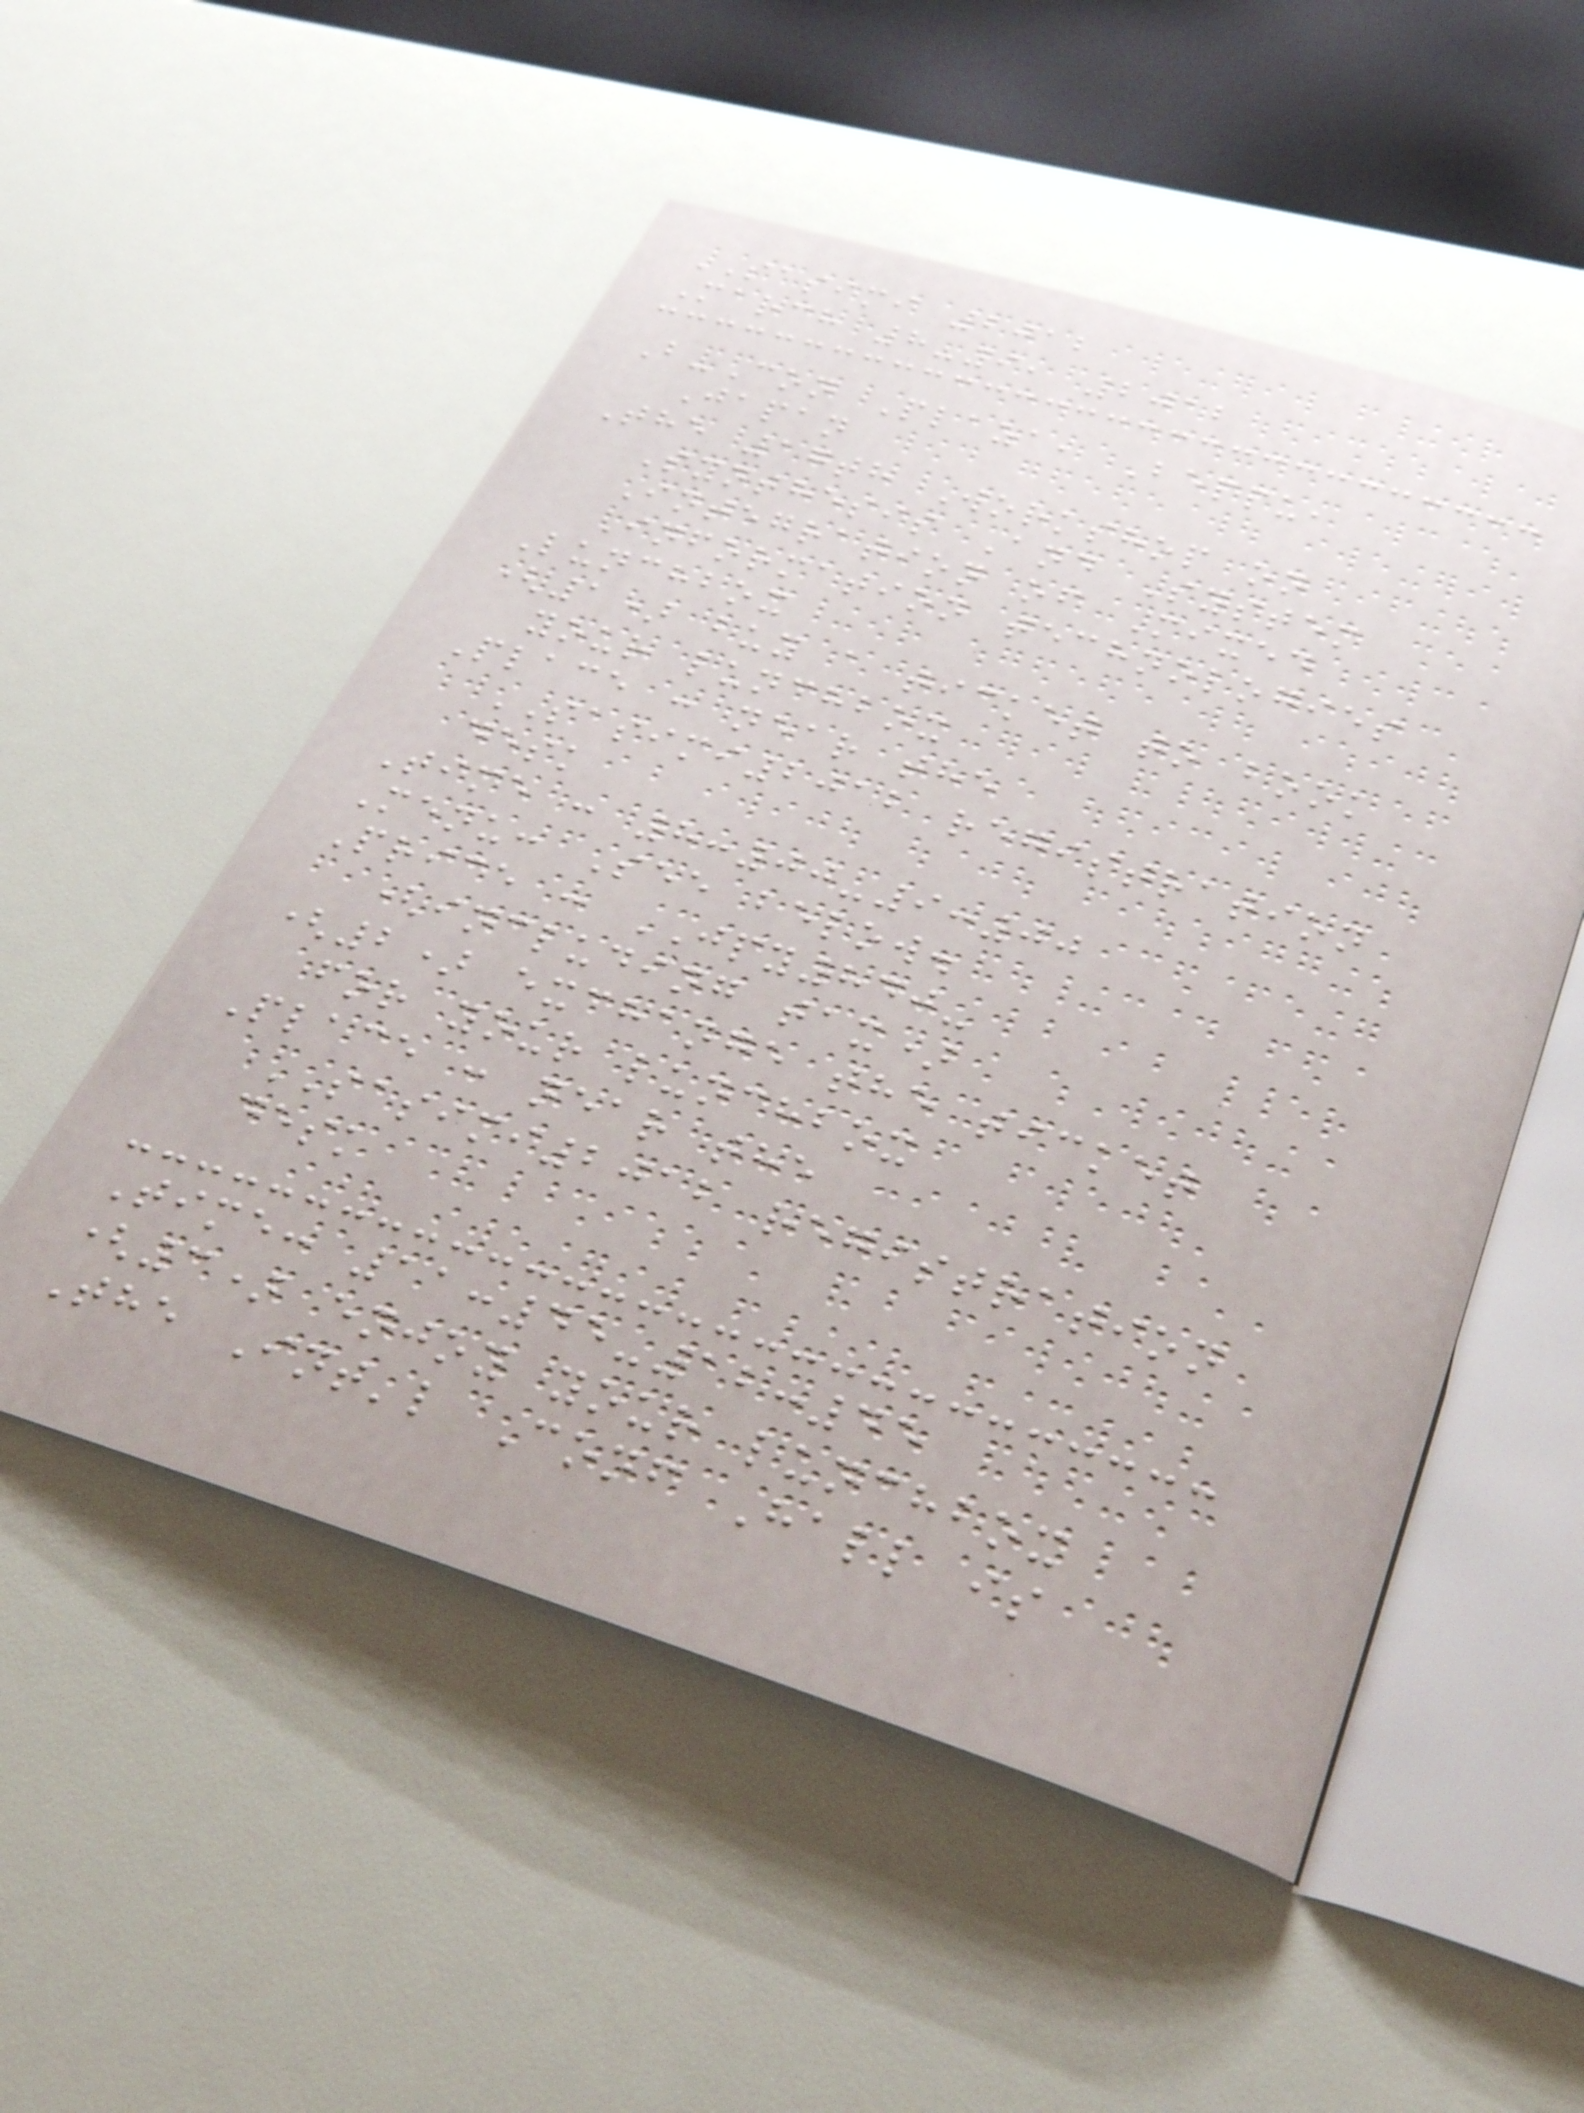SASIMI 2012
March 8-9, 2012
B-Con Plaza, Beppu,
Japan
The 17th Workshop on
Synthesis And System
Integration of Mixed
Information technologies
Lunchbox
(1) buy a ticket to book
your lunchbox
Place : near the
SASIMI2012 registration
desk
Time : 8:00-9:00
Menu: See below.
Price : JPY840-
(including tax)
(2) exchange the ticket
for your lunchbox
Place : near the
SASIMI2012 registration
desk
Time: 11:45-12:45
(3) enjoy your lunchbox
The Int'l Conf Hall is
